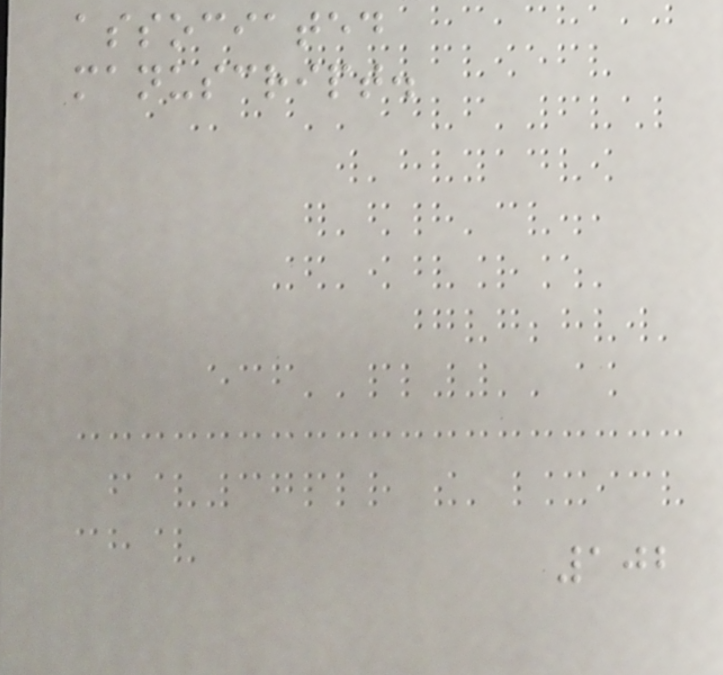associated
manuscript.
102
